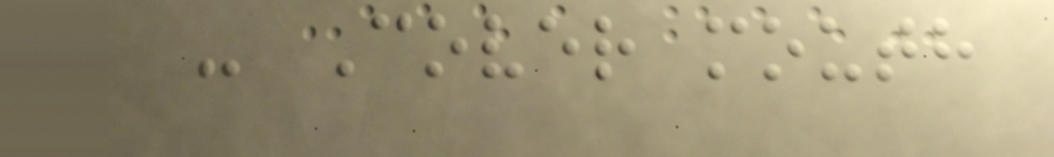- Cover mouth
